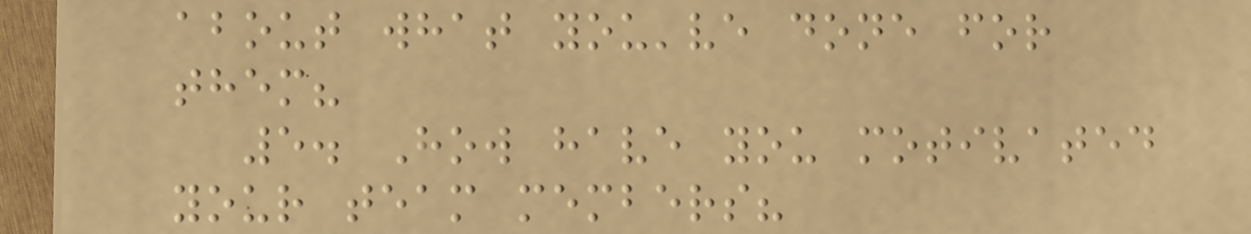about what you've done for
them?
5. How have you motivated
your team members?
